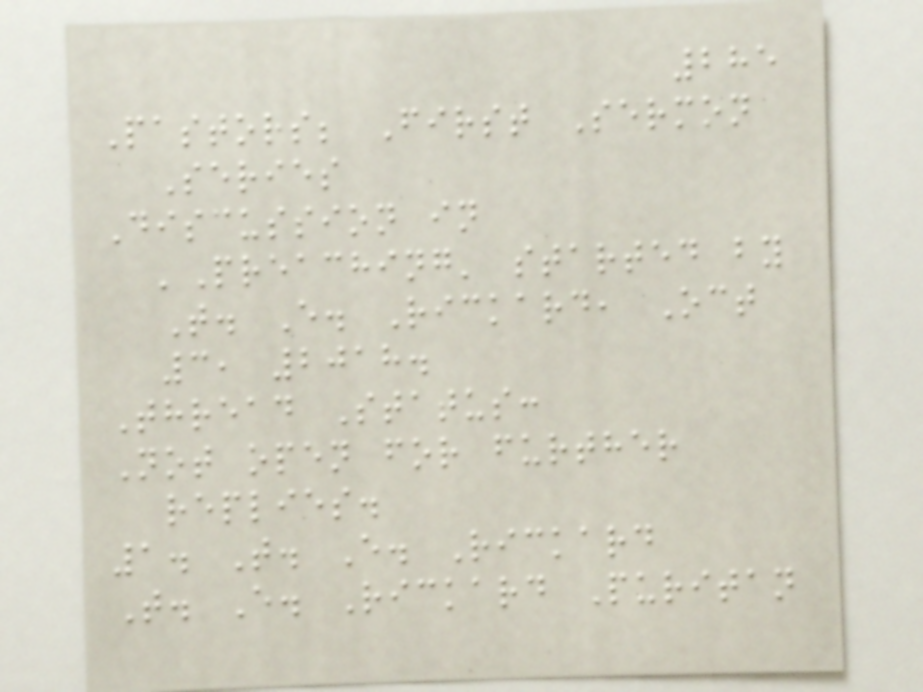285
Pastors; First Sermon
Series
Discussion in
'Preaching' started by
T. E. Rickard, Oct
3, 2018.
Thread Status:
Not open for further
replies.
1. T. E. Rickard
T. E. Rickard Puritan
